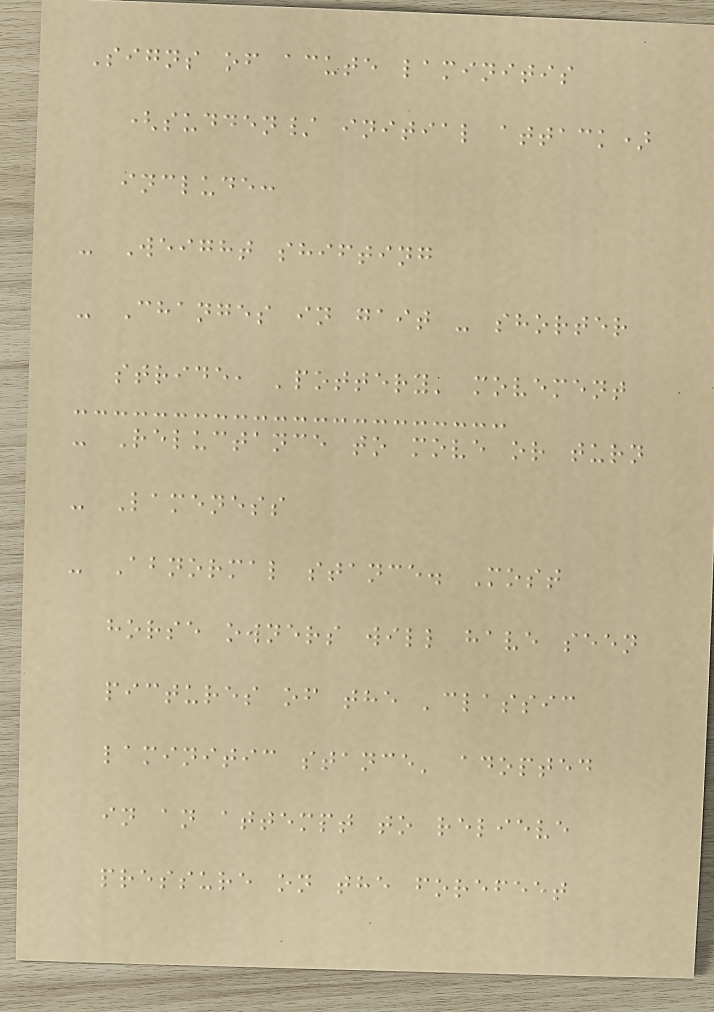Signs of acute laminitis
(sudden/ initial attack)
include:
- Weight shifting
- Changes in gait - shorter
stride, 'pottery' movement
- Reluctance to move or turn
- Lameness
- Abnormal stance. Most
horse owners will have seen
pictures of the 'classic
laminitic stance' adopted
in an attempt to relieve
pressure on the forefeet
